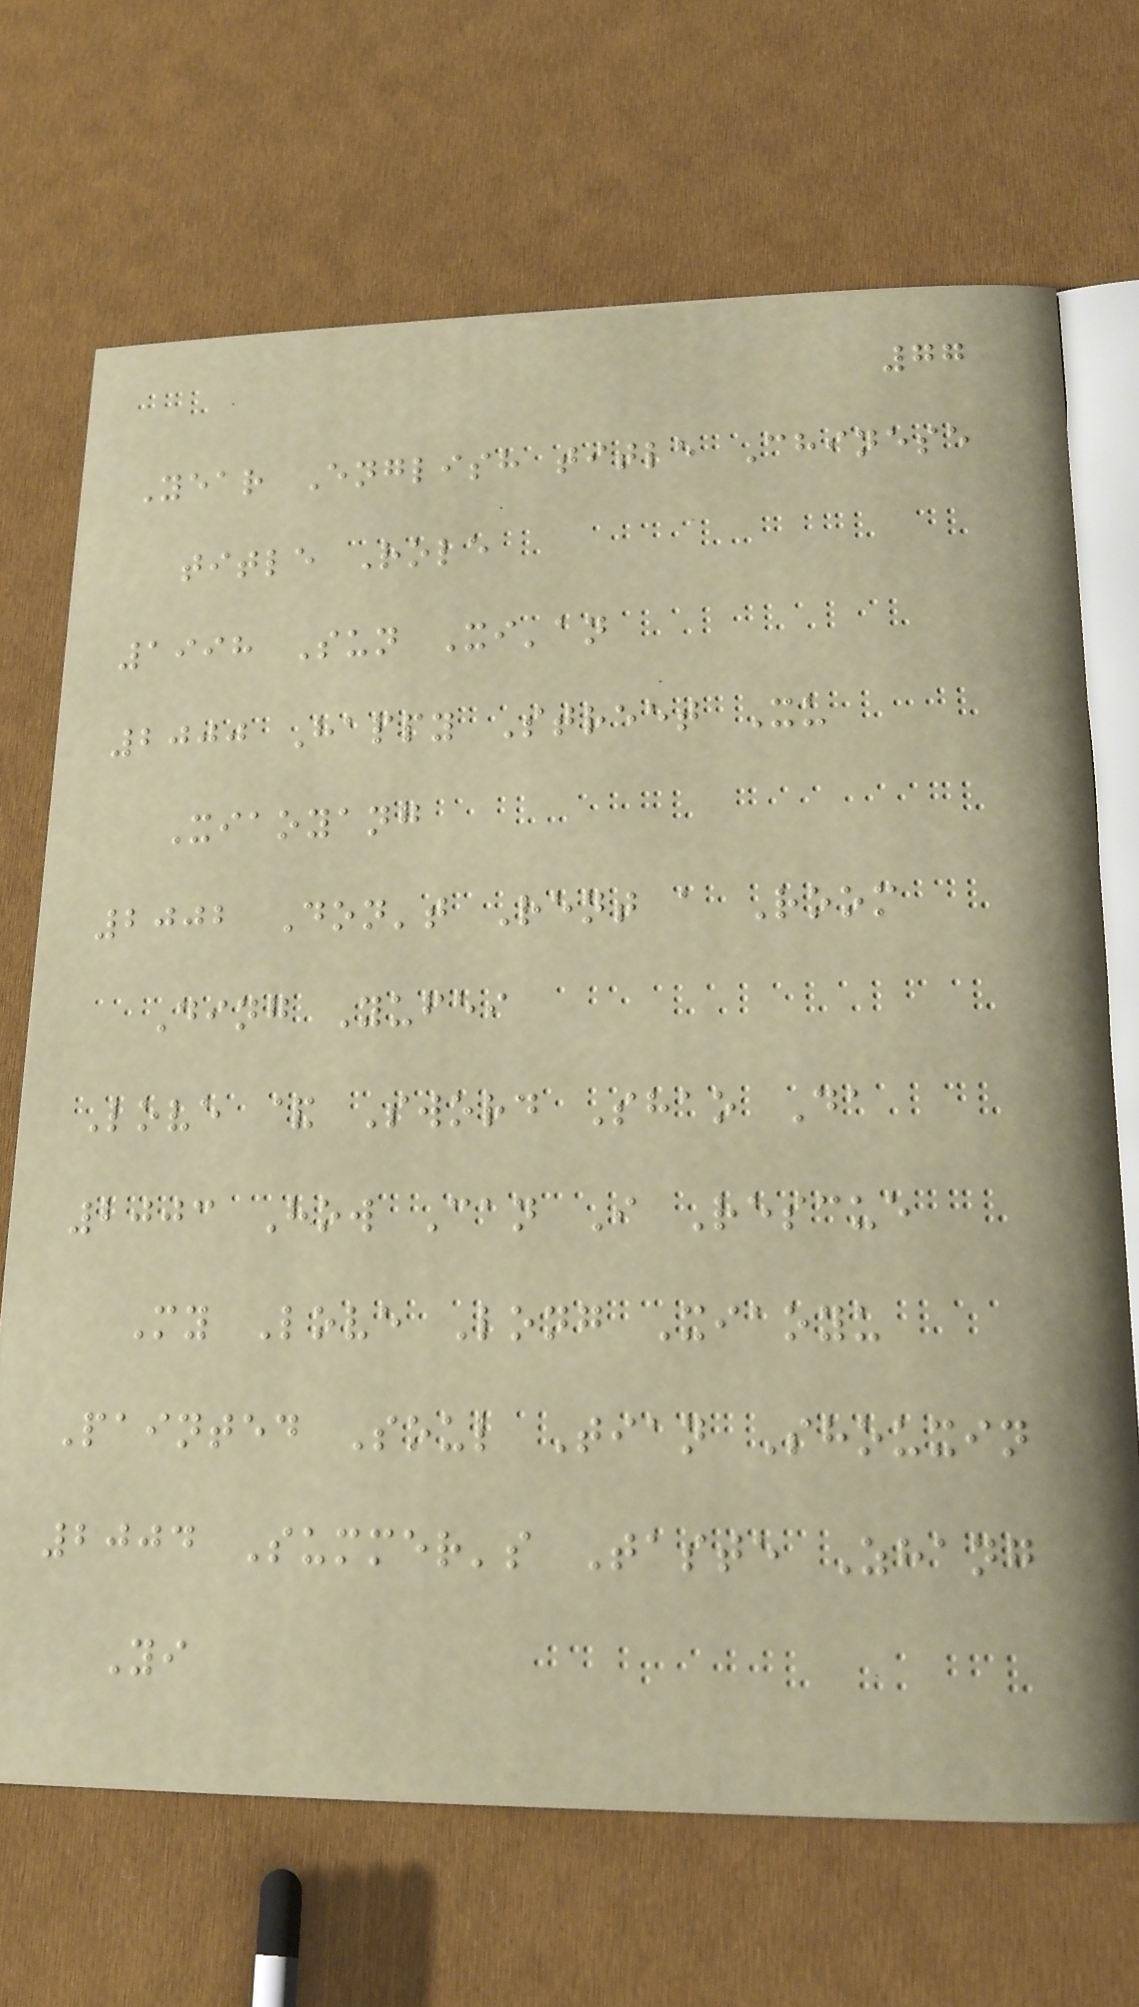77
Year English title Chinese
title Role
1998 Sun Xi'an
2000 Happy Street Xu
Xiaoyang
2002 Don't Rent a Room
Ding Yufei
Love & Sword Shao Da
2003 How Can I Rescue
My Love Long Xiaoyu
Painted Soul Tian Shouxin
2004 Summer's Taste Zhang
Yi
